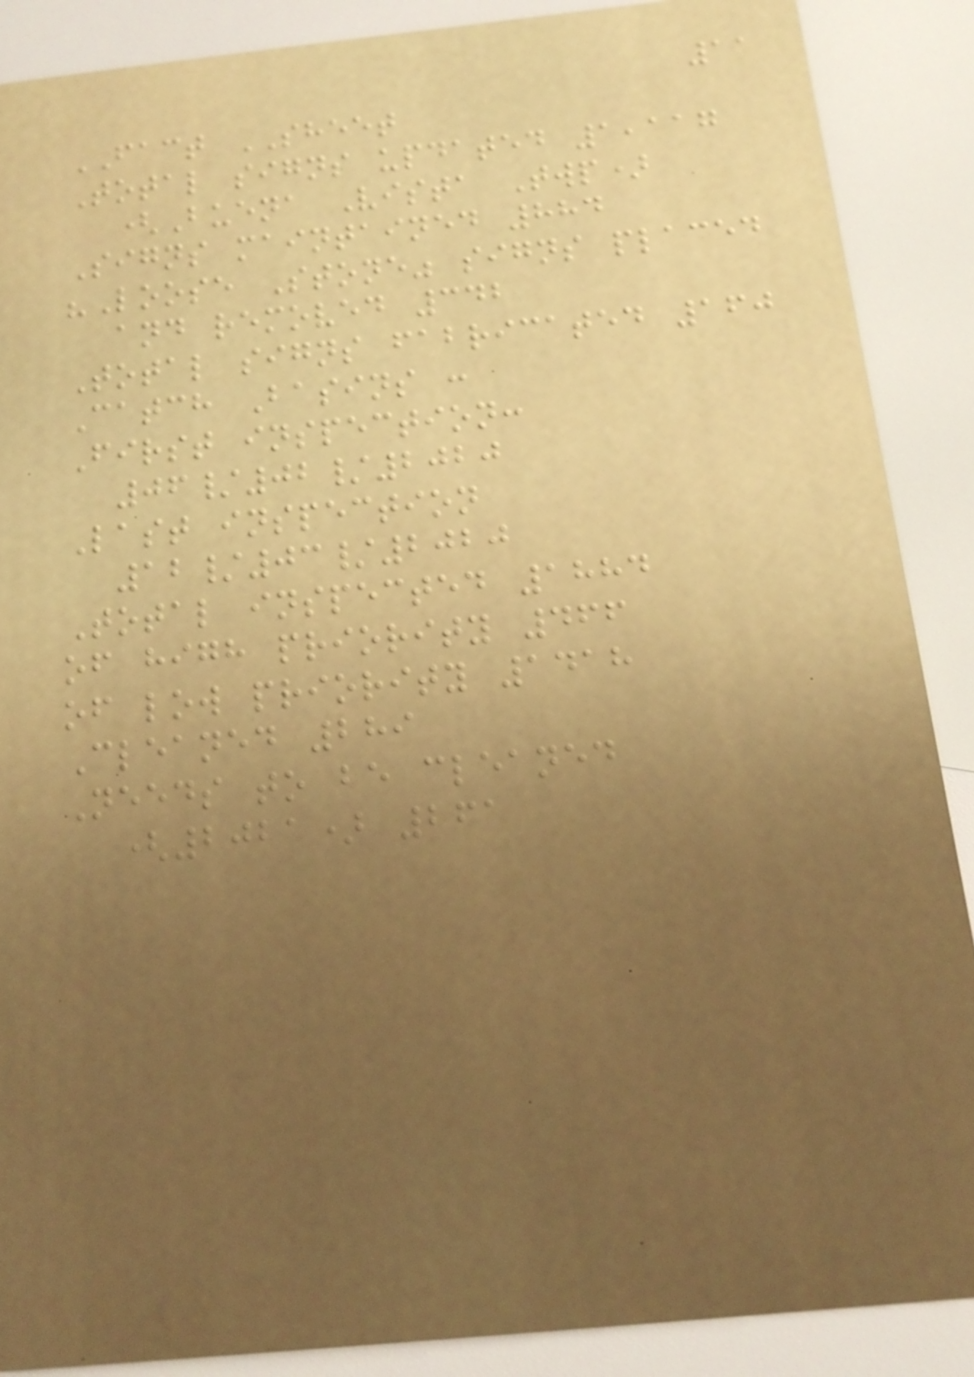11
FACT SHEET
Total signs updated 1,117
(Buena Vista Twp)
Signs maintained 884
"Loose Stone" signs placed
and removed 342
Total signs fabricated 160
Catch Basins :
First inspection:
06/02/2020
Last inspection
12/03/2020
Total inspected 1884
of high priority 466
of low priority 1418
Cleaned 289
Needs to be cleaned
(2021) 261
